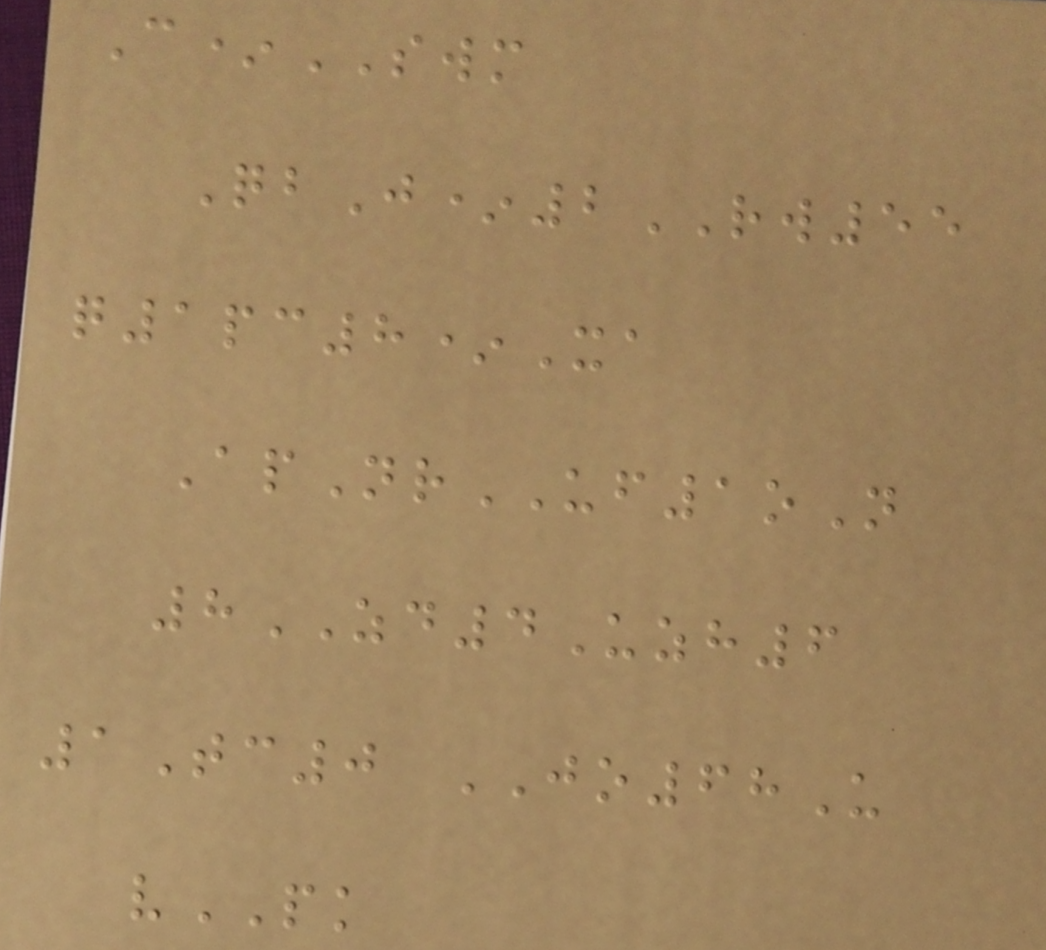C*SWM
QbJ*2RW55
q1pc8*Xa
ApNrUF1oN
8ZD4Uzh6
1Tc0 JO68U
vPK
